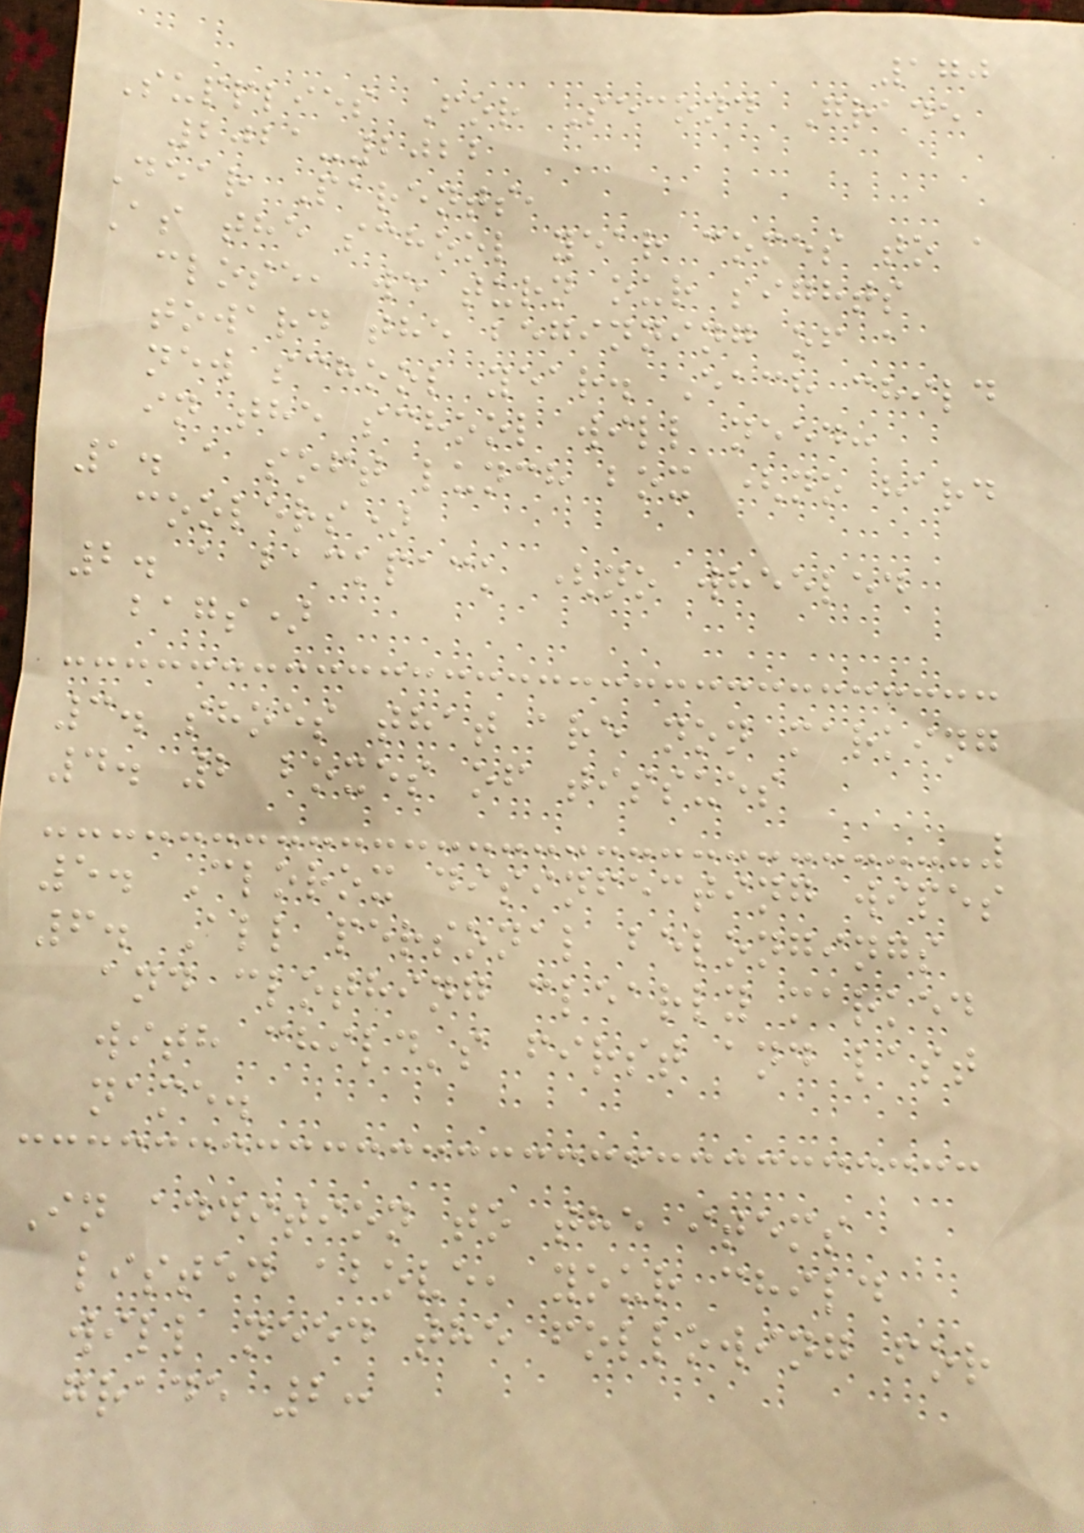170
Supplies For Second Grade
2021-2022
Dear Parents,
As the school year comes to a
close, we turn our sights
toward the beginning of a
new school year. Each child
in the school will need:
1. a soft lunch box (no hard
coolers)
2. a backpack (no wheeled
bags)
3. shoes that are non marking
4. 2 boxes of tissues
5. Clorox disinfecting wipes
6. All personal belongings
and clothing clearly marked
with child's first and last
name.
In addition to the items
listed above, your child
will need the following for
grade 2:
